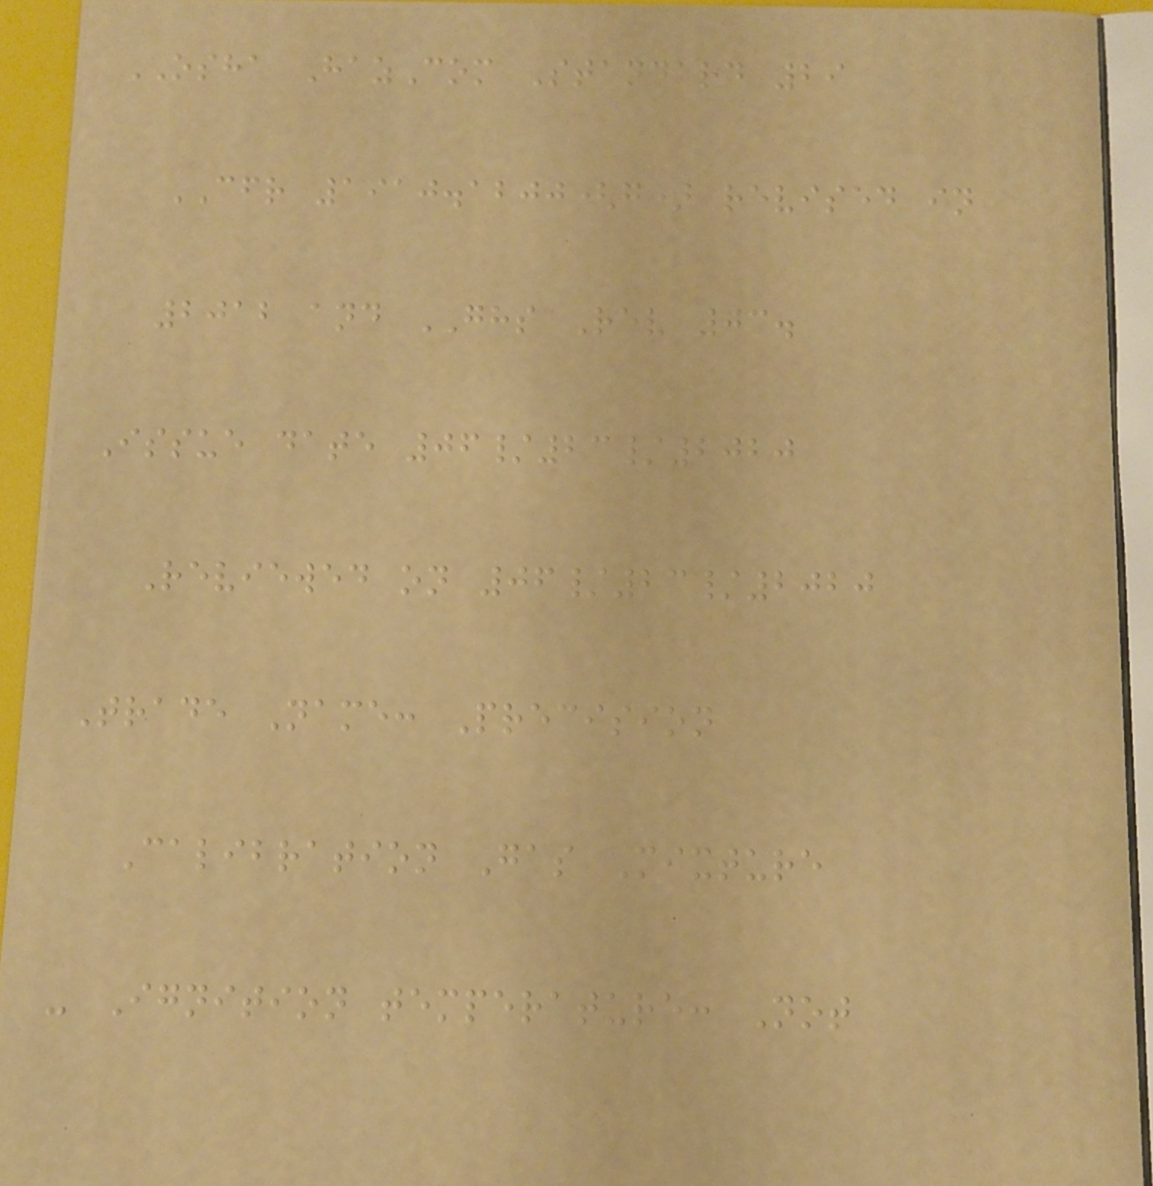OSHA HazCom Standard 29
CFR 1910.1200(g) revised in
2012 and GHS Rev 03.
Issue date 06/23/2020
Reviewed on 06/23/2020
Trade Name: Precision
Calibration Gas Mixture
- Ignition temperature: Not
